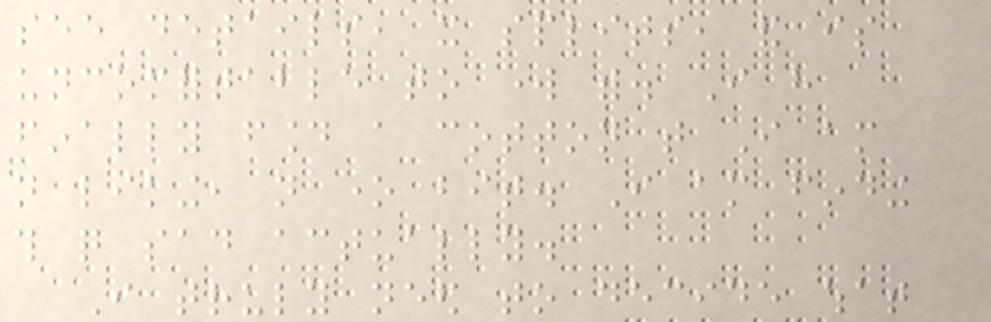see details, it splits, and is
uncomfortable to work with. I have
finally found a cotton that I am
not liking, not one bit. I am finding
this quite sad actually.
I truly need to decide what
